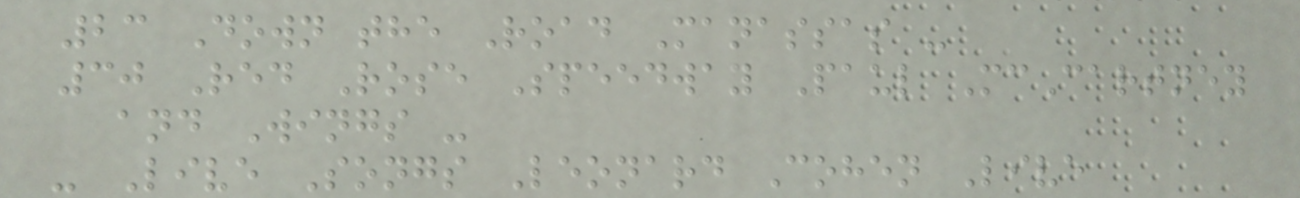23 Down the Road Manassas -
30 Red Rose Speedway Paul McCartney
and Wings -
- Live Songs Leonard Cohen Live
